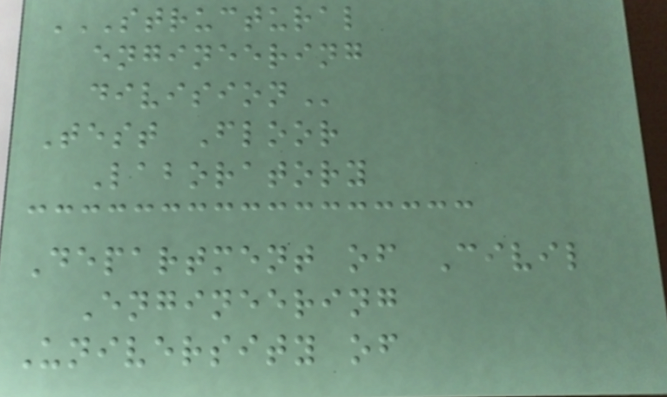STRUCTURAL
ENGINEERING
DIVISION
Test Floor
Laboratory
Department of Civil
Engineering
University of
